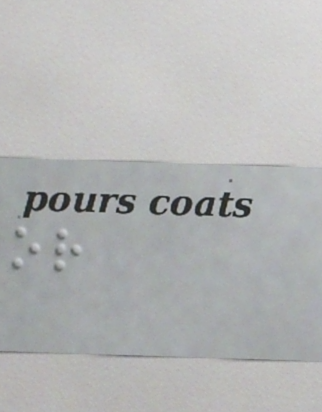or
